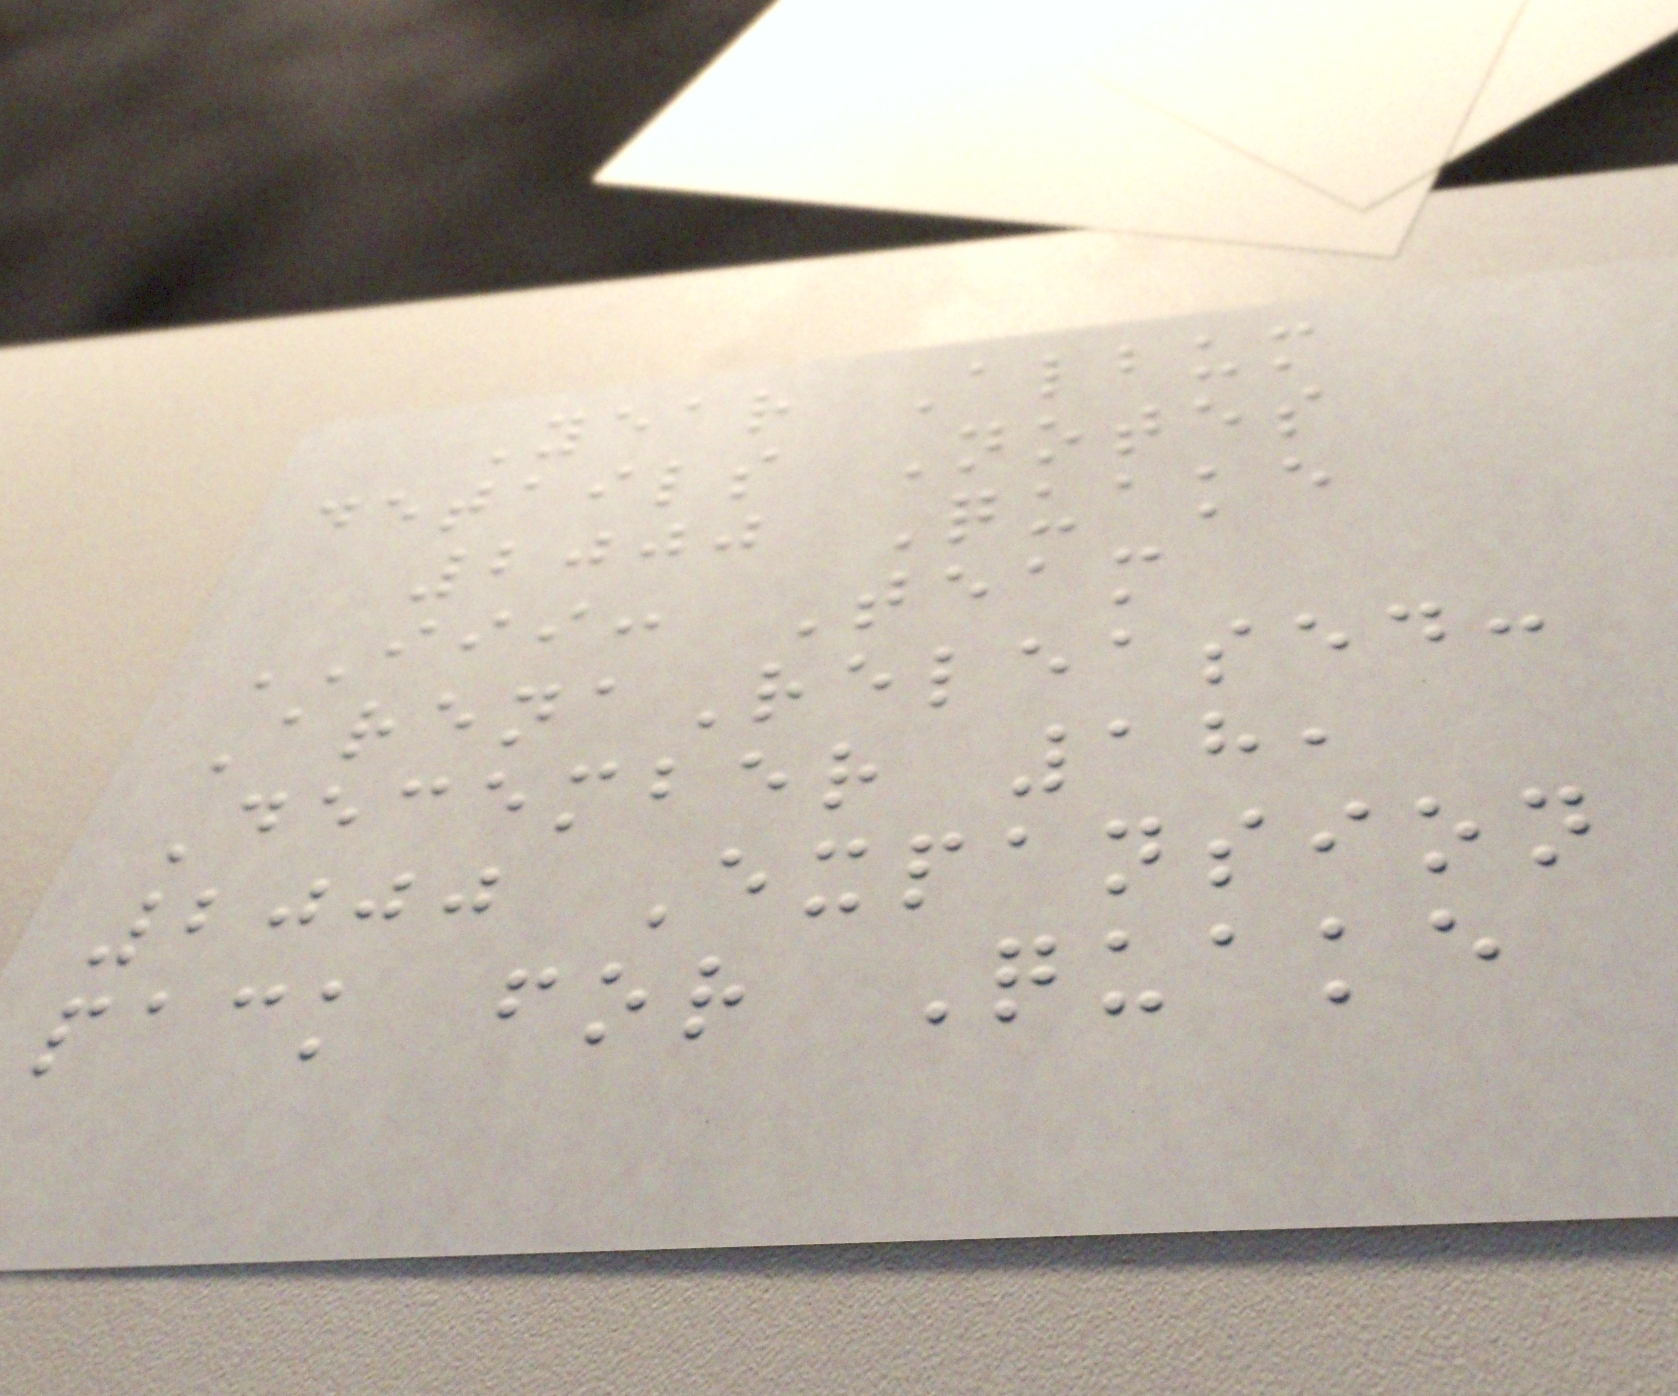Year Album
details Notes
2000 Quake
III: Team
ArenaReleased:
December 18,
2000 Expansion
pack for Quake
